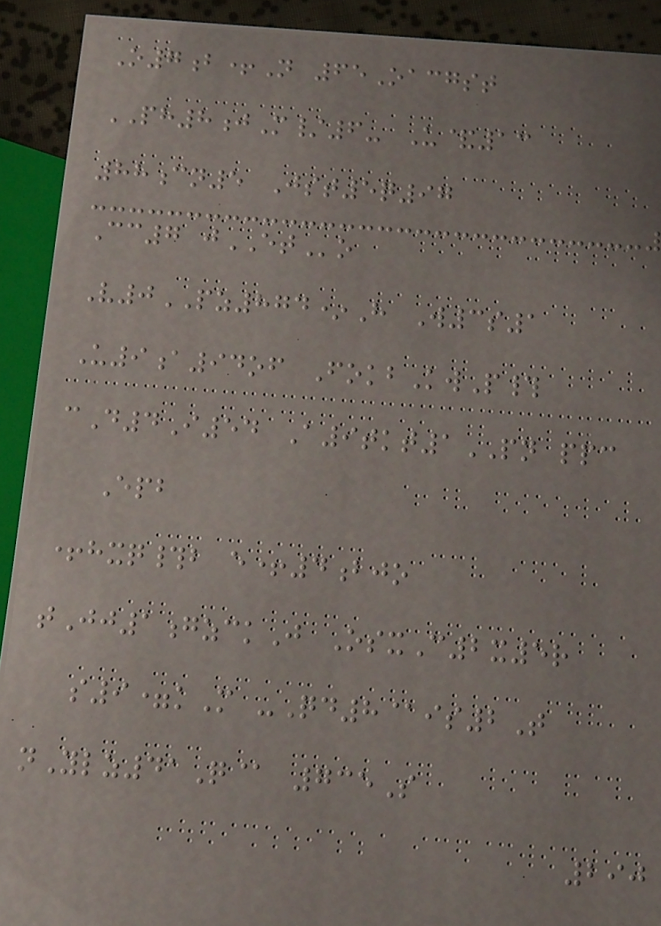O7b+N 65Oacgst
PH8jM/6- U&13
88cn5 Jst5q97
Cc7 jETo
V0PZ874*H W3s1
U9a94of FokbKwP#
cD4I54 A9tkt1PN ppc
Epb
+hxq#b e+4bjo
tJj1gzckJ OsxC2x5r
s9=kM -Qd8@is2T
nYlz41Q@ 735S
290
